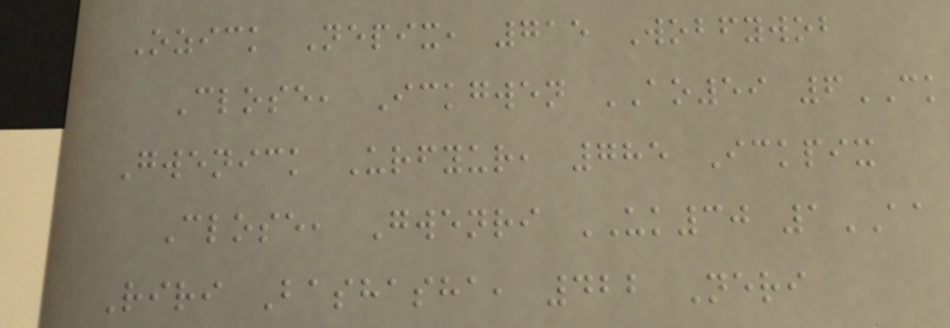Ozick Nepix, 715 Wobfywob
Close, Ickgwen AO59 6CK
Gwenick Urfyur, 785 Ickpix
Close, Gwenri UK30 1AA
Riri Bashasha, 422 Neri
